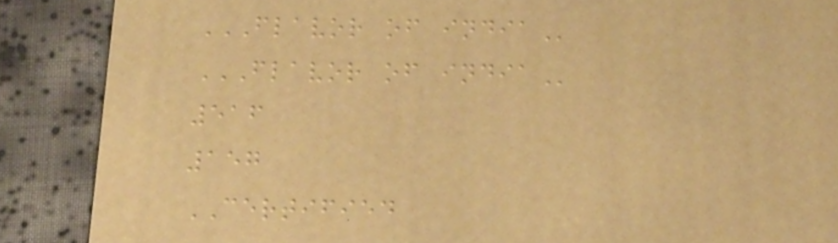FLAVOR OF INDIA
FLAVOR OF INDIA
516
157
CERTIFIED
